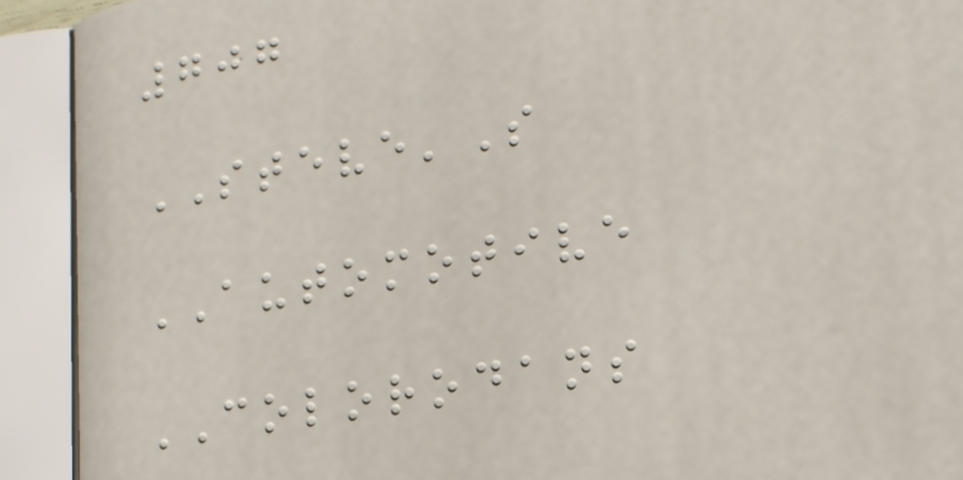707
STEVE'S
AUTOMOTIVE
COLORODANS
